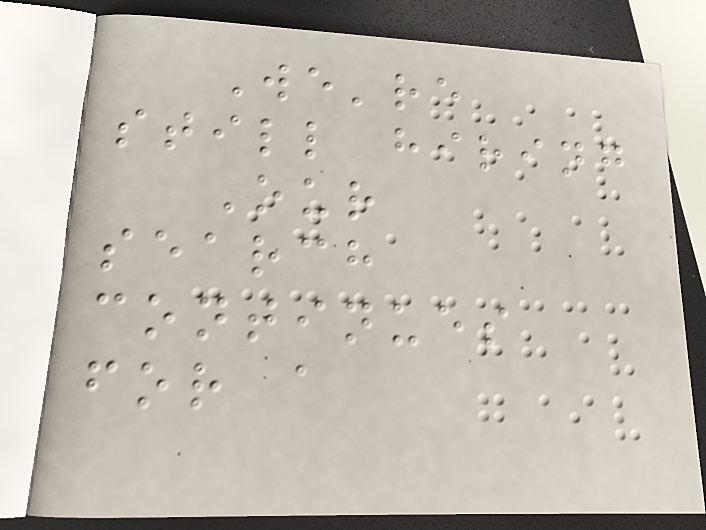We're
still hiring
Our
search
continues
for a
